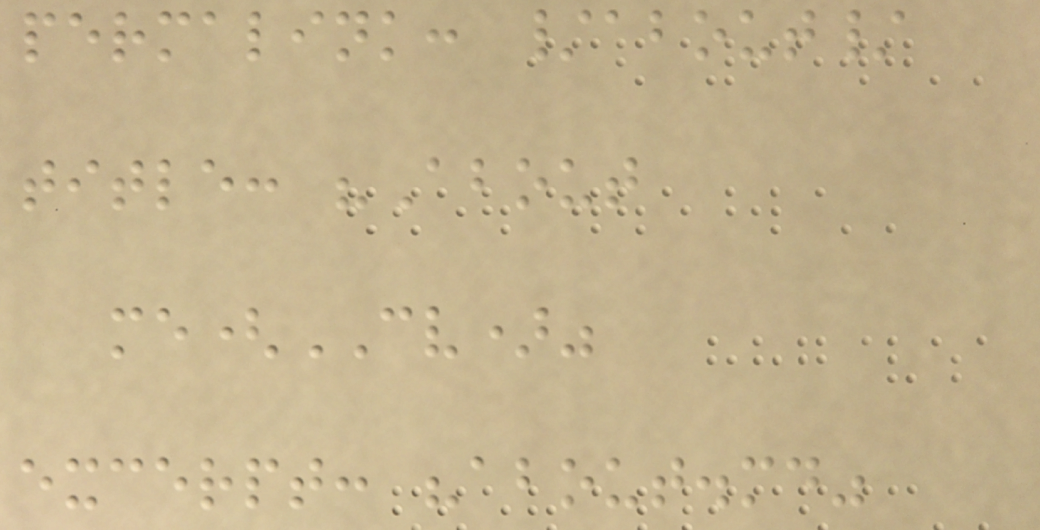permalink: /about/
title: "About
me(CV)"
excerpt: "about.md"
